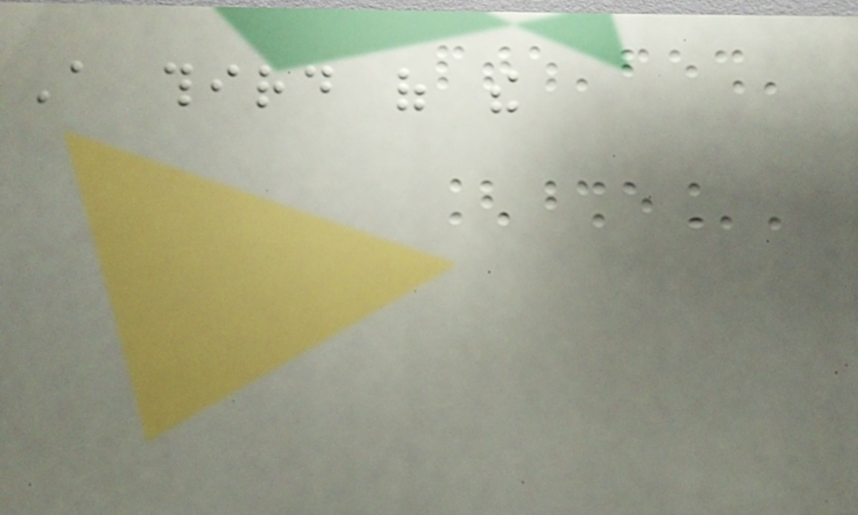A third of the
